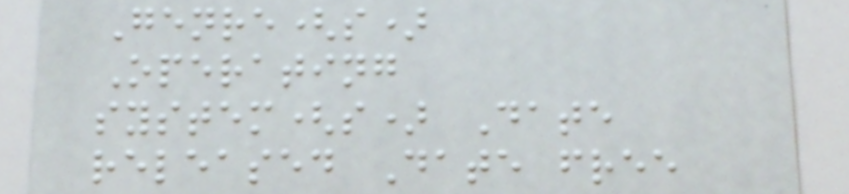Genre(s)
Operating
system(s) Date
released Date free
